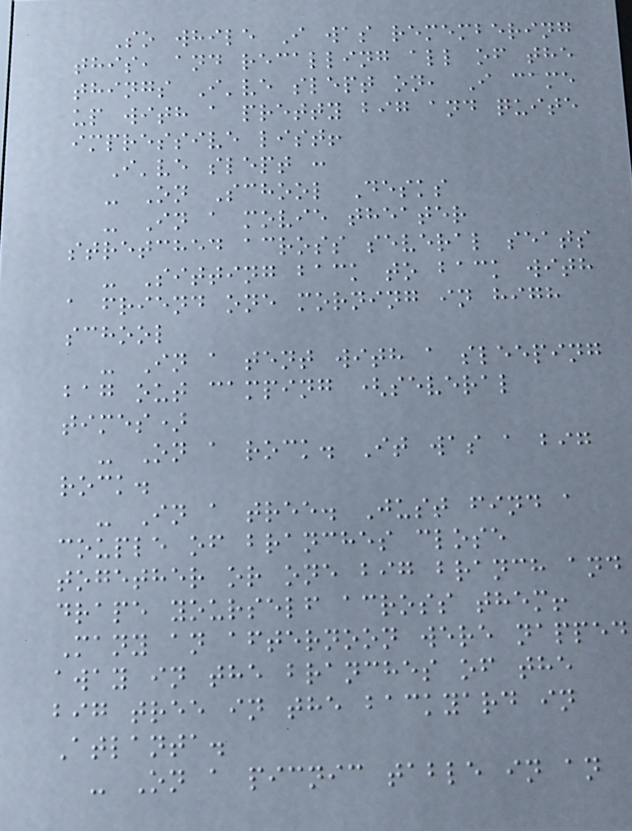So while I was remembering
this, and recalling all of the
things I've slept on, I came
up with a pretty big and quite
impressive list!
I've slept :
- On School Desks
- In a movie theater
stretched across several seats
- Sitting back to back with
a friend one morning in high
school
- In a tent with a sleeping
bag out camping (several
times)
- On a rock. It was a big
rock.
- In a tree. Just find a
couple of branches close
together or one big branch and
drape yourself across them!
Many an afternoon were napped
away in the branches of the
big tree in the backyard in
Atlanta.
- On a picnic table in an
